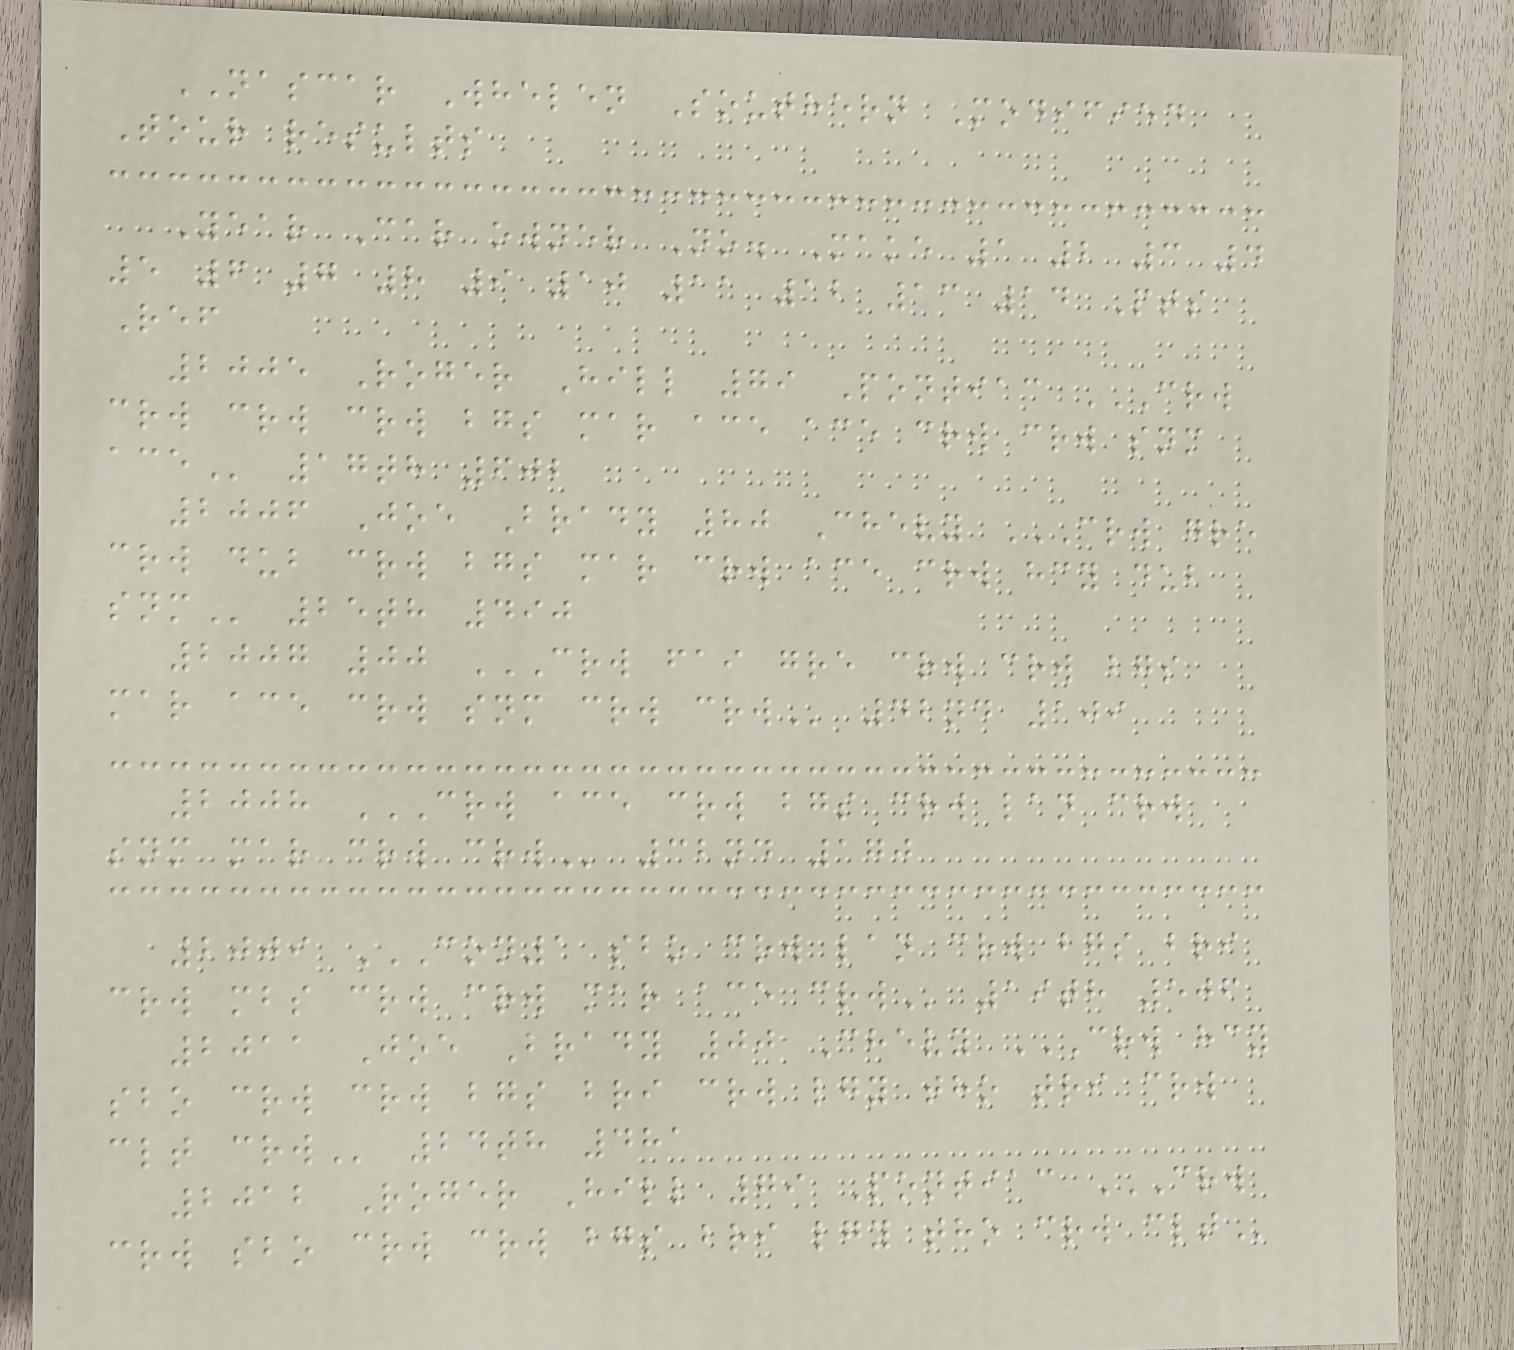NASCAR Whelen Southern Modified
Tour results
Year Car owner No. Make 1 2 3 4
5 6 7 8 9 10 11 12 13 14 Pts
Ref
2005 Roger Hill 79 Pontiac CRW
CRW CRW CRW BGS MAR ACE ACE CRW CRW SNM
ACE 17th 602
2006 Joe Brady 80 Chevy CRW GRE
CRW DUB CRW BGS MAR CRW ACE CRW HCY DUB
SNM 25th 490
2007 00 CRW FAI GRE CRW CRW BGS
MAR ACE CRW SNM CRW CRW 42nd 109
2008 CRW ACE CRW BGS CRW LAN CRW
SNM MAR CRW CRW 32nd 170
2009 CON1 SBO CRW LAN CRW BGS BRI
CRW MBS CRW CRW MAR ACE CRW 19th 506
2011 Joe Brady 00 Chevy CRW HCY
SBO CRW CRW BGS BRI CRW LGY THO TRI CRW
CLT CRW 24th 481
2012 Roger Hill 79 Pontiac CRW
CRW SBO CRW CRW BGS BRI LGY THO CRW CLT
